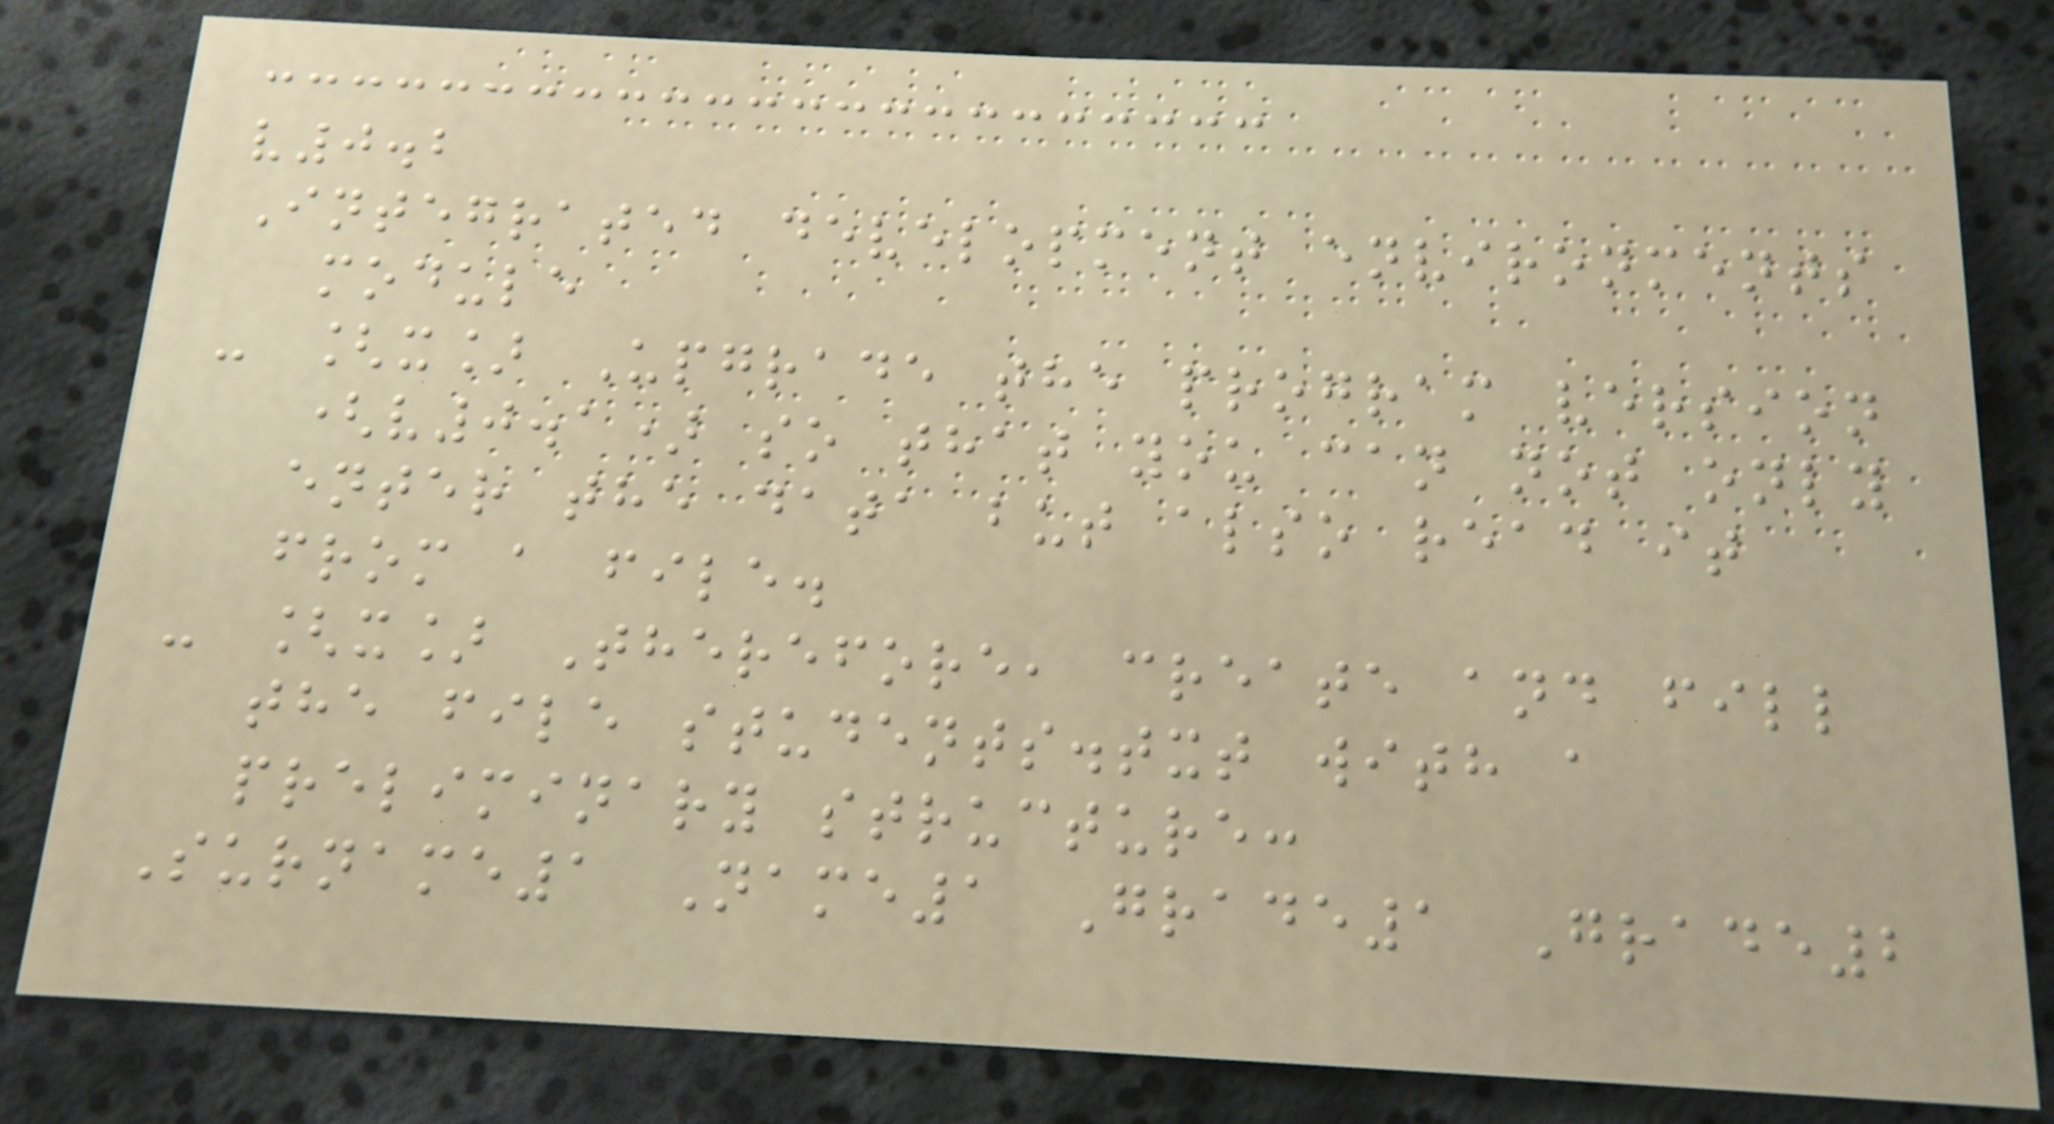v0.2
Integrated development environments
module
- [x] Upgrade the program version
(v0.1) so that you can not only
enter the data but also read it
from a file.
- [x] Therefore, create and fill
the file students.txt with a
preliminary structure:
Surname1 Name1 Grade1 Grade2
